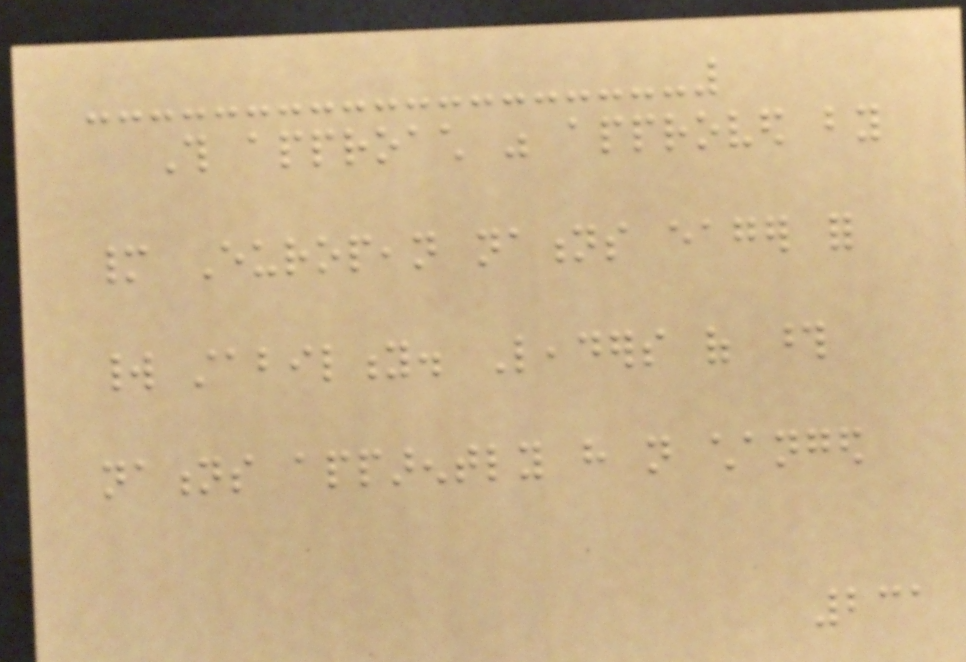This approach was approved by
many European nations eager for
world stability. Leaders of those
nations apparently have not changed
231
